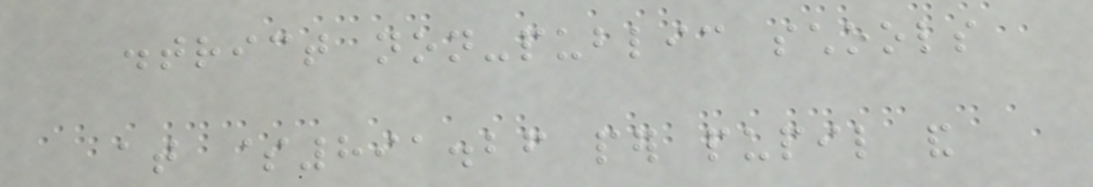district non-public schools
at $891.26 per pupil and
